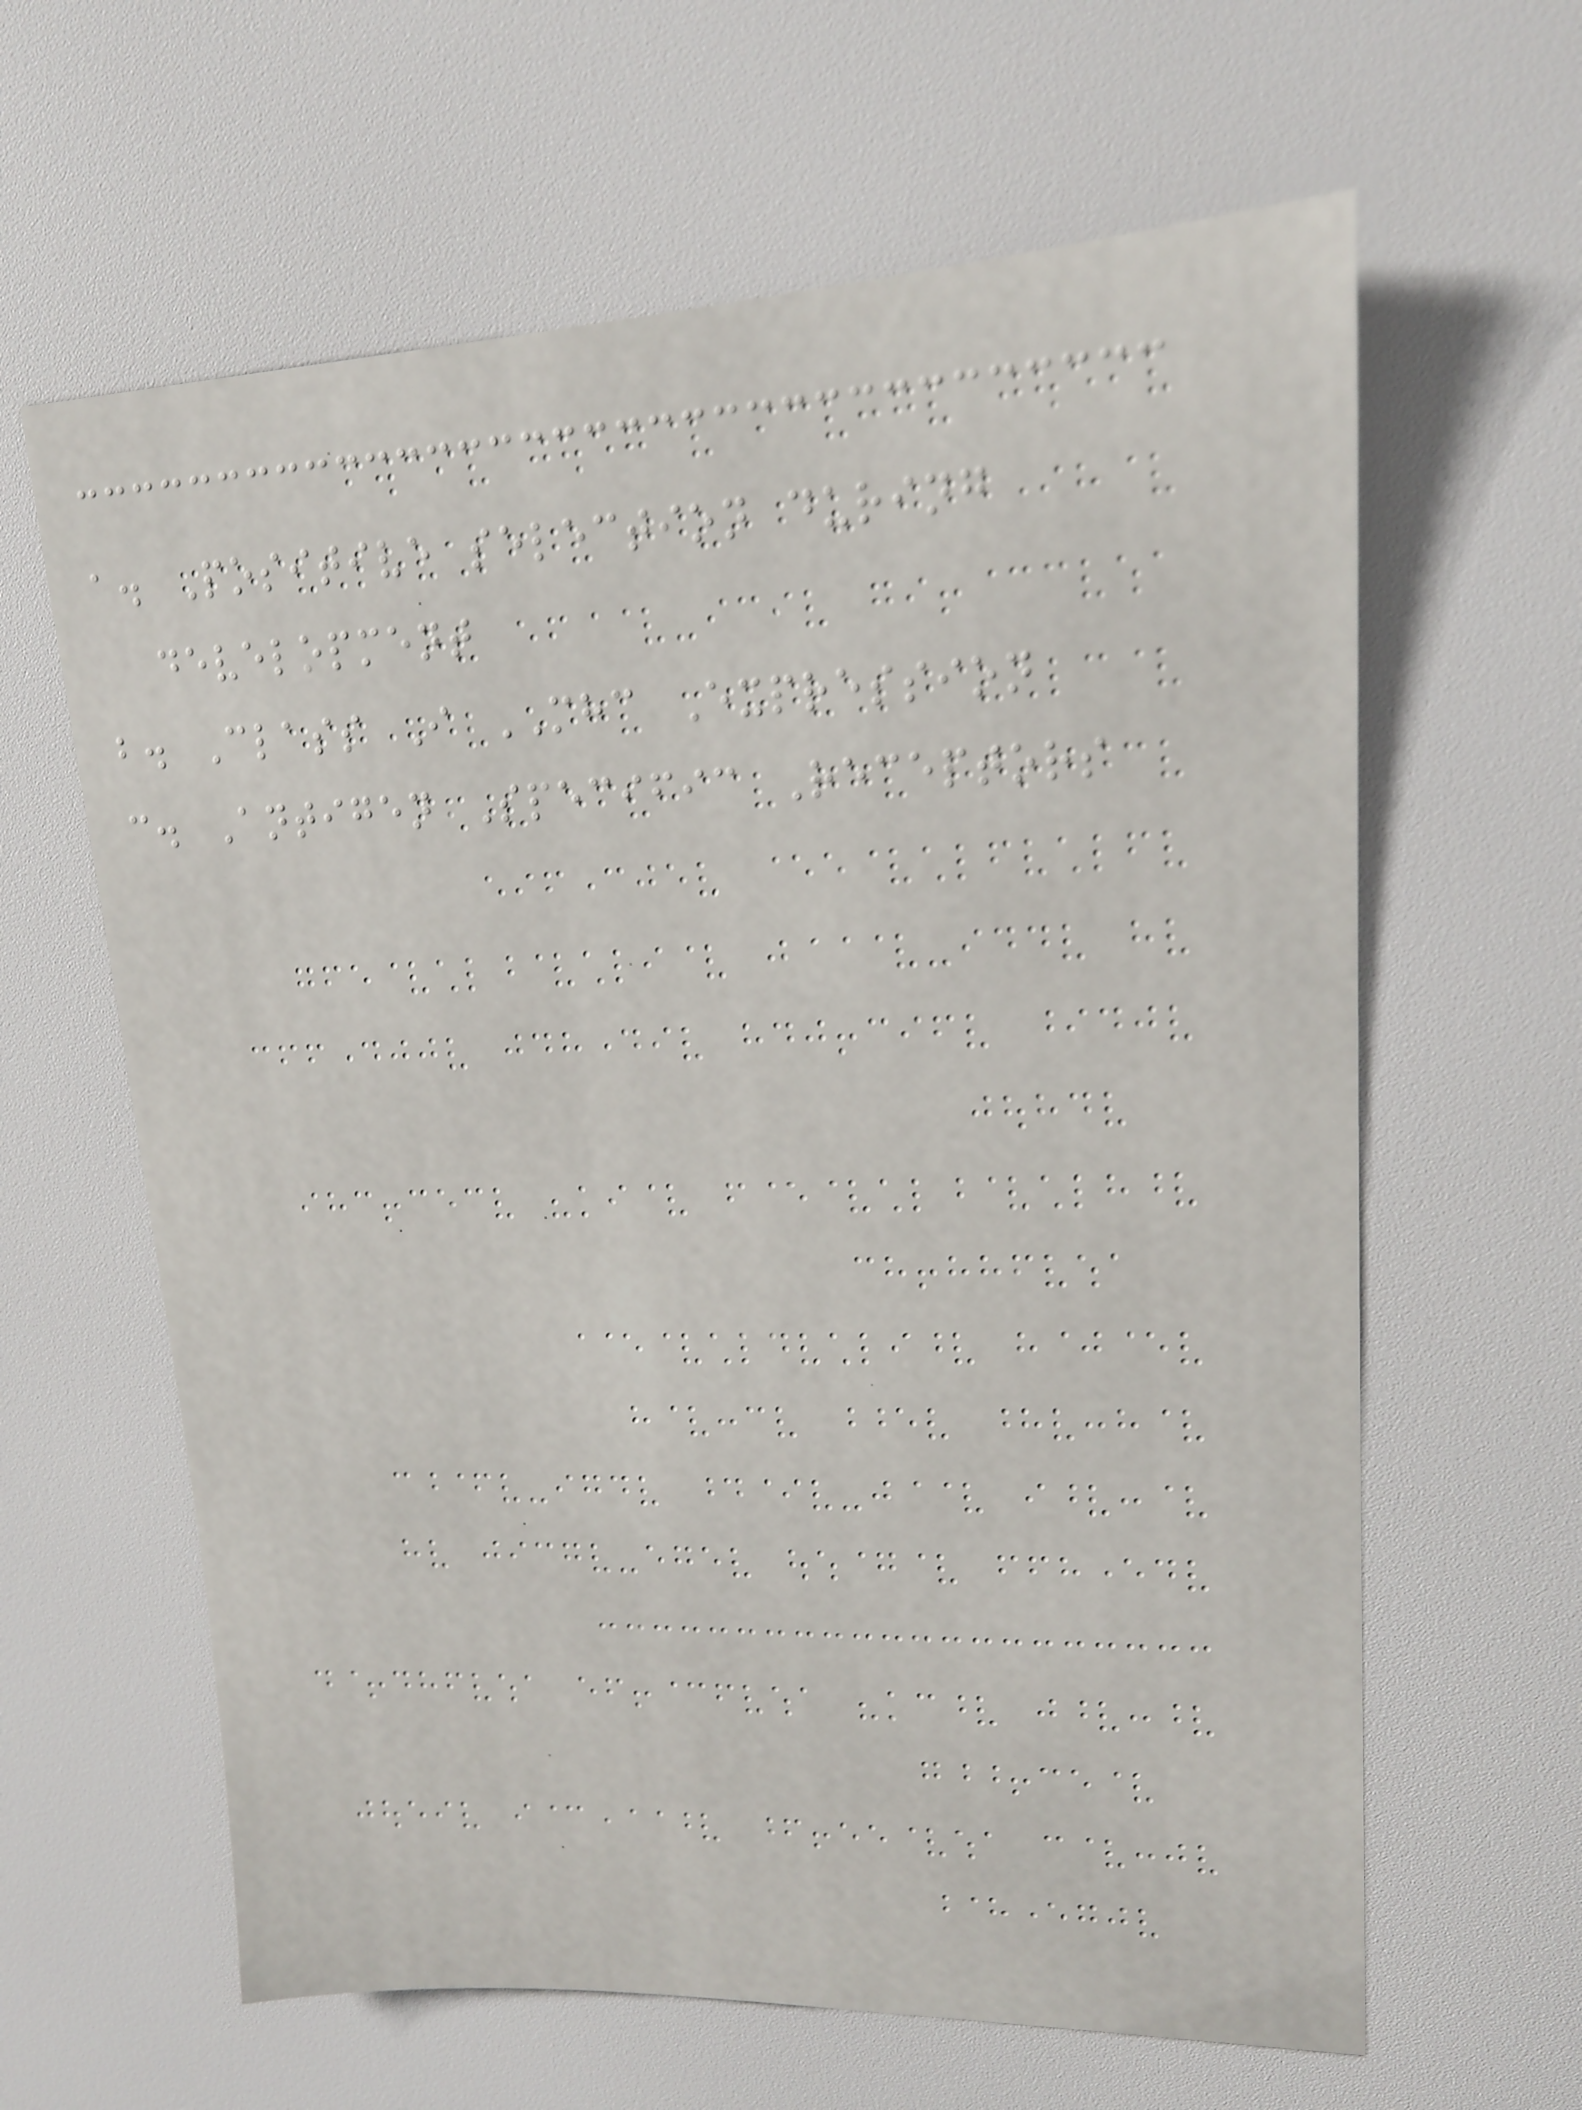a. Positive selection during
development
b. Class I MHC Expression
c. Antigen Specific Receptors
